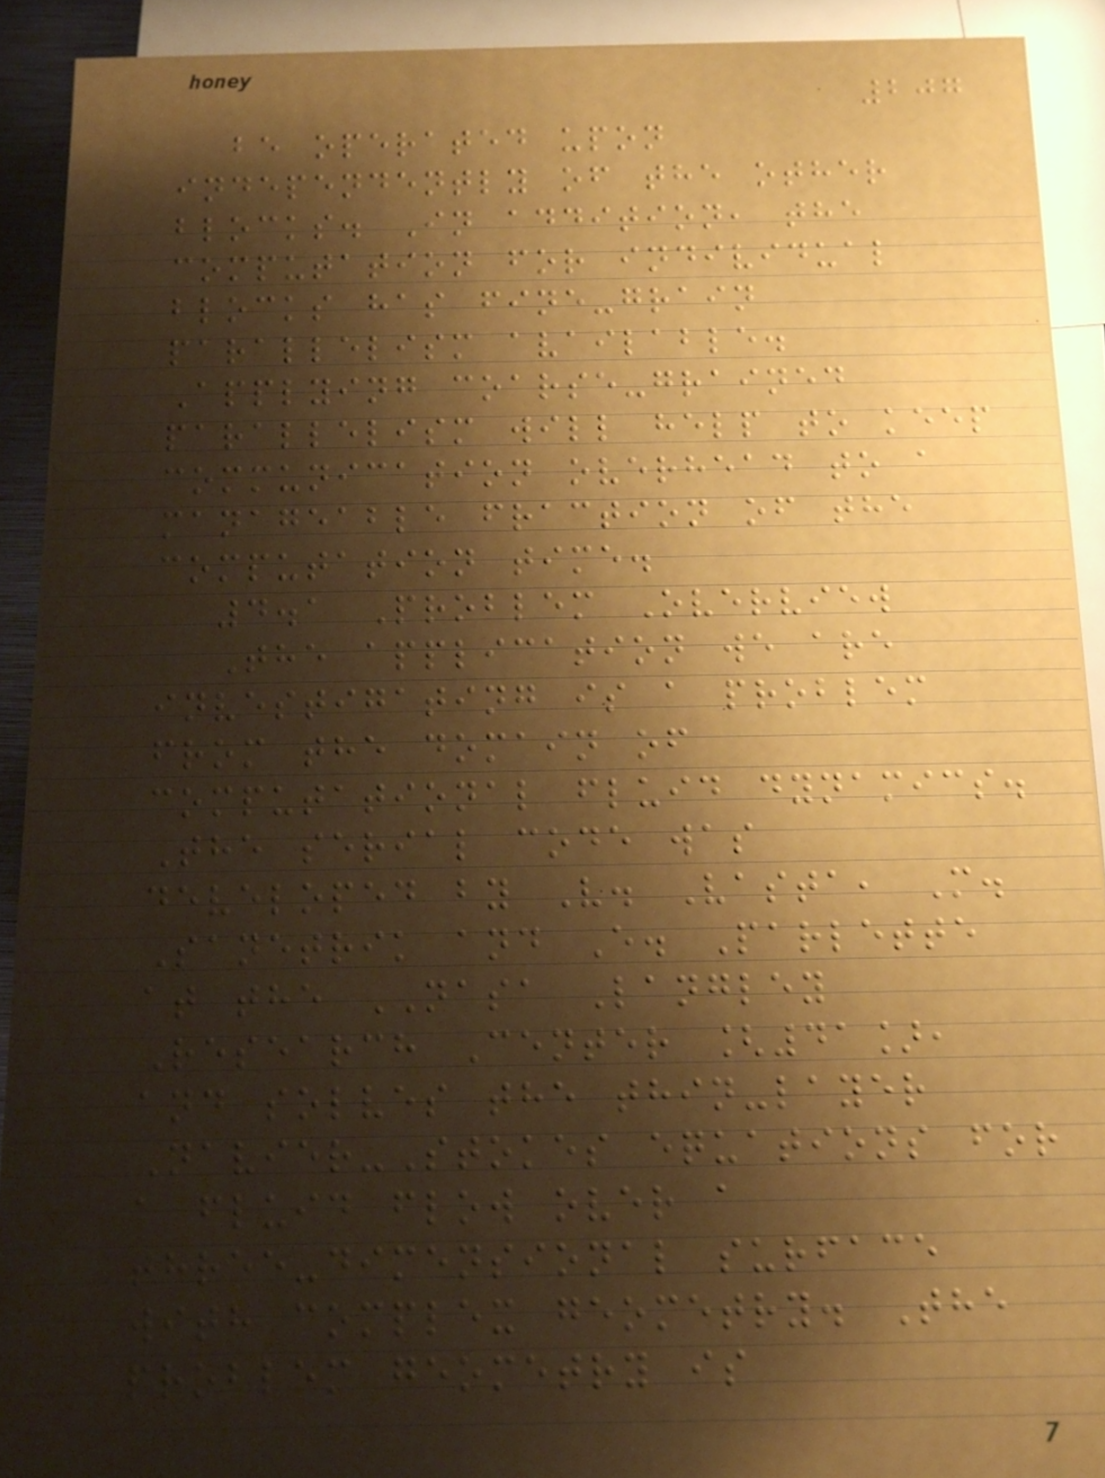207
be operated upon
independently of the other
blocks. In addition, the
computation for individual
blocks has fine-grain
parallelism available.
Applying coarse-grained
parallelism will help to keep
communication overhead to a
manageable fraction of the
computation time.
4.1 Problem Overview
The application we are
investigating is a problem
from the domain of
computational fluid dynamics.
The serial code was
developed by V. Vasta, M.
Sanetrik and E. Parlette
at the NASA Langley
Research Center [41],
and solves the thin-layer
Navier-Stokes equations for
a fluid flow over a
three-dimensional surface
with complex geometry. The
problem geometry is
